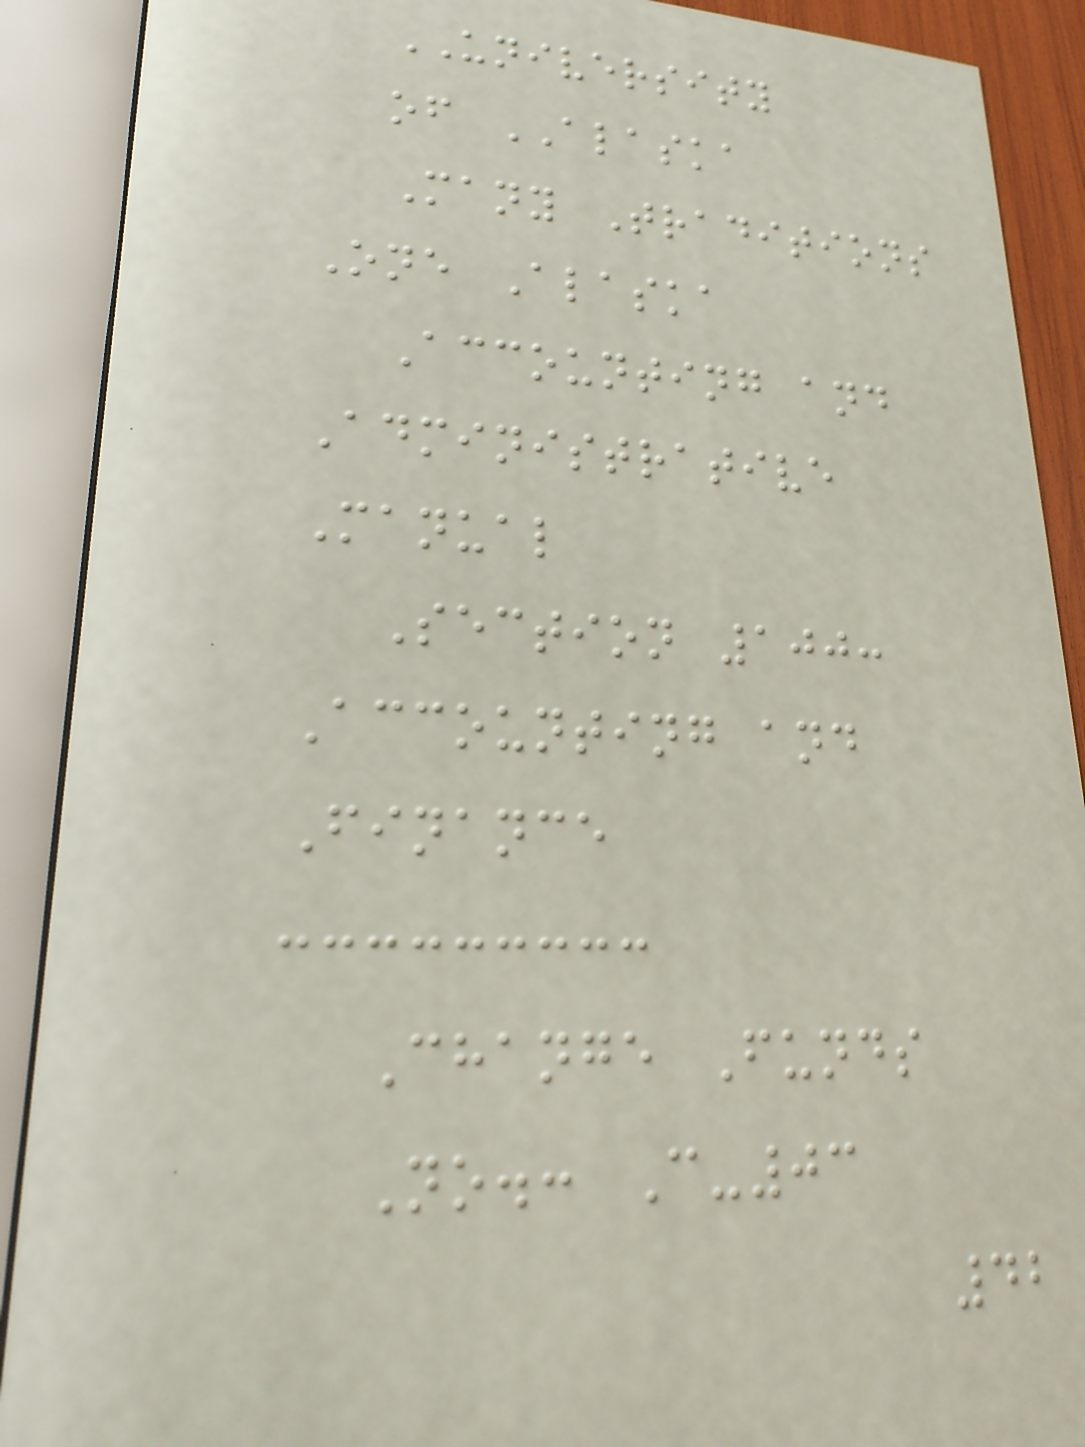UNIVERSITY
of ALASKA
Many Traditions
One Alaska
Accounting and
Administrative
Manual
Section 100:
Accounting and
Finance
Change Funds
No.: C-03
42
